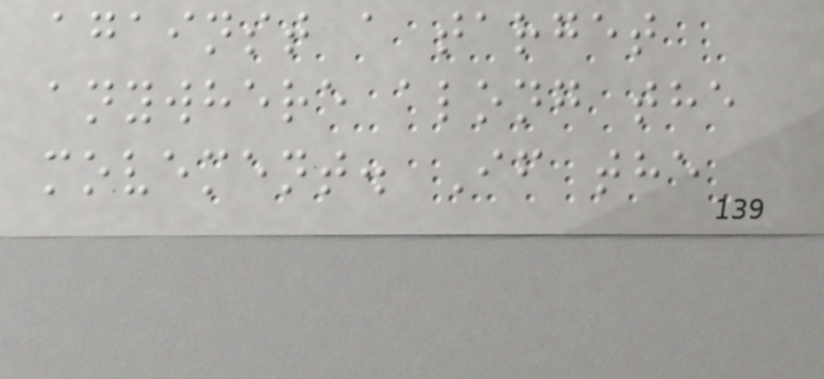against a target
anywhere along the
movement. If the
